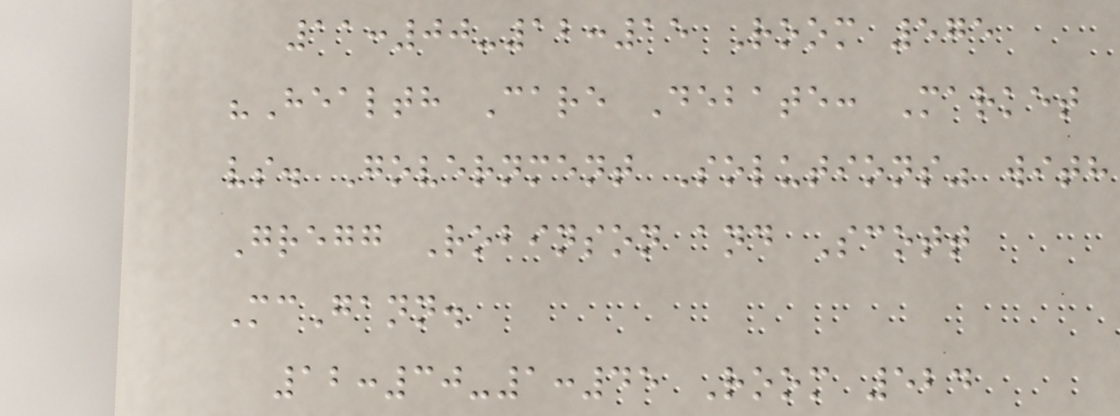11:00-12:15 Room 575
"Health Care Debate: Market
vs. Government Solutions" with
Gregg Robinson and Scott
McGann.
12:30-1:45 Room 524
